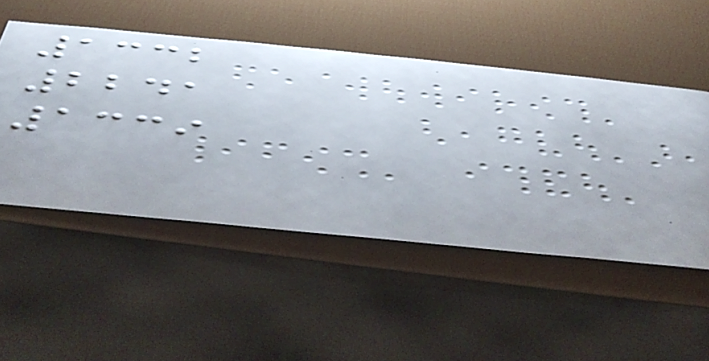1332
2241
1339
